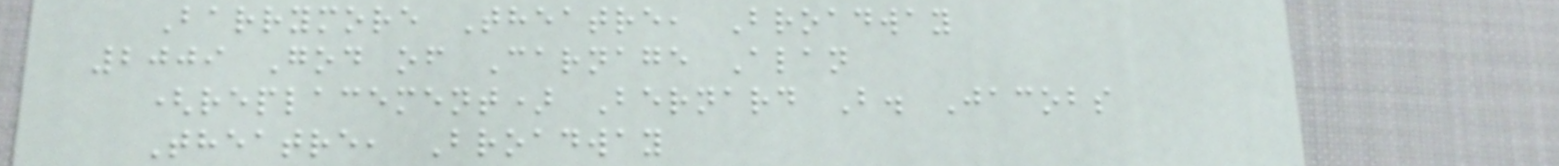Barrymore Theatre, Broadway
2009 God of Carnage Alan
(replacement) Bernard B. Jacobs
Theatre, Broadway
